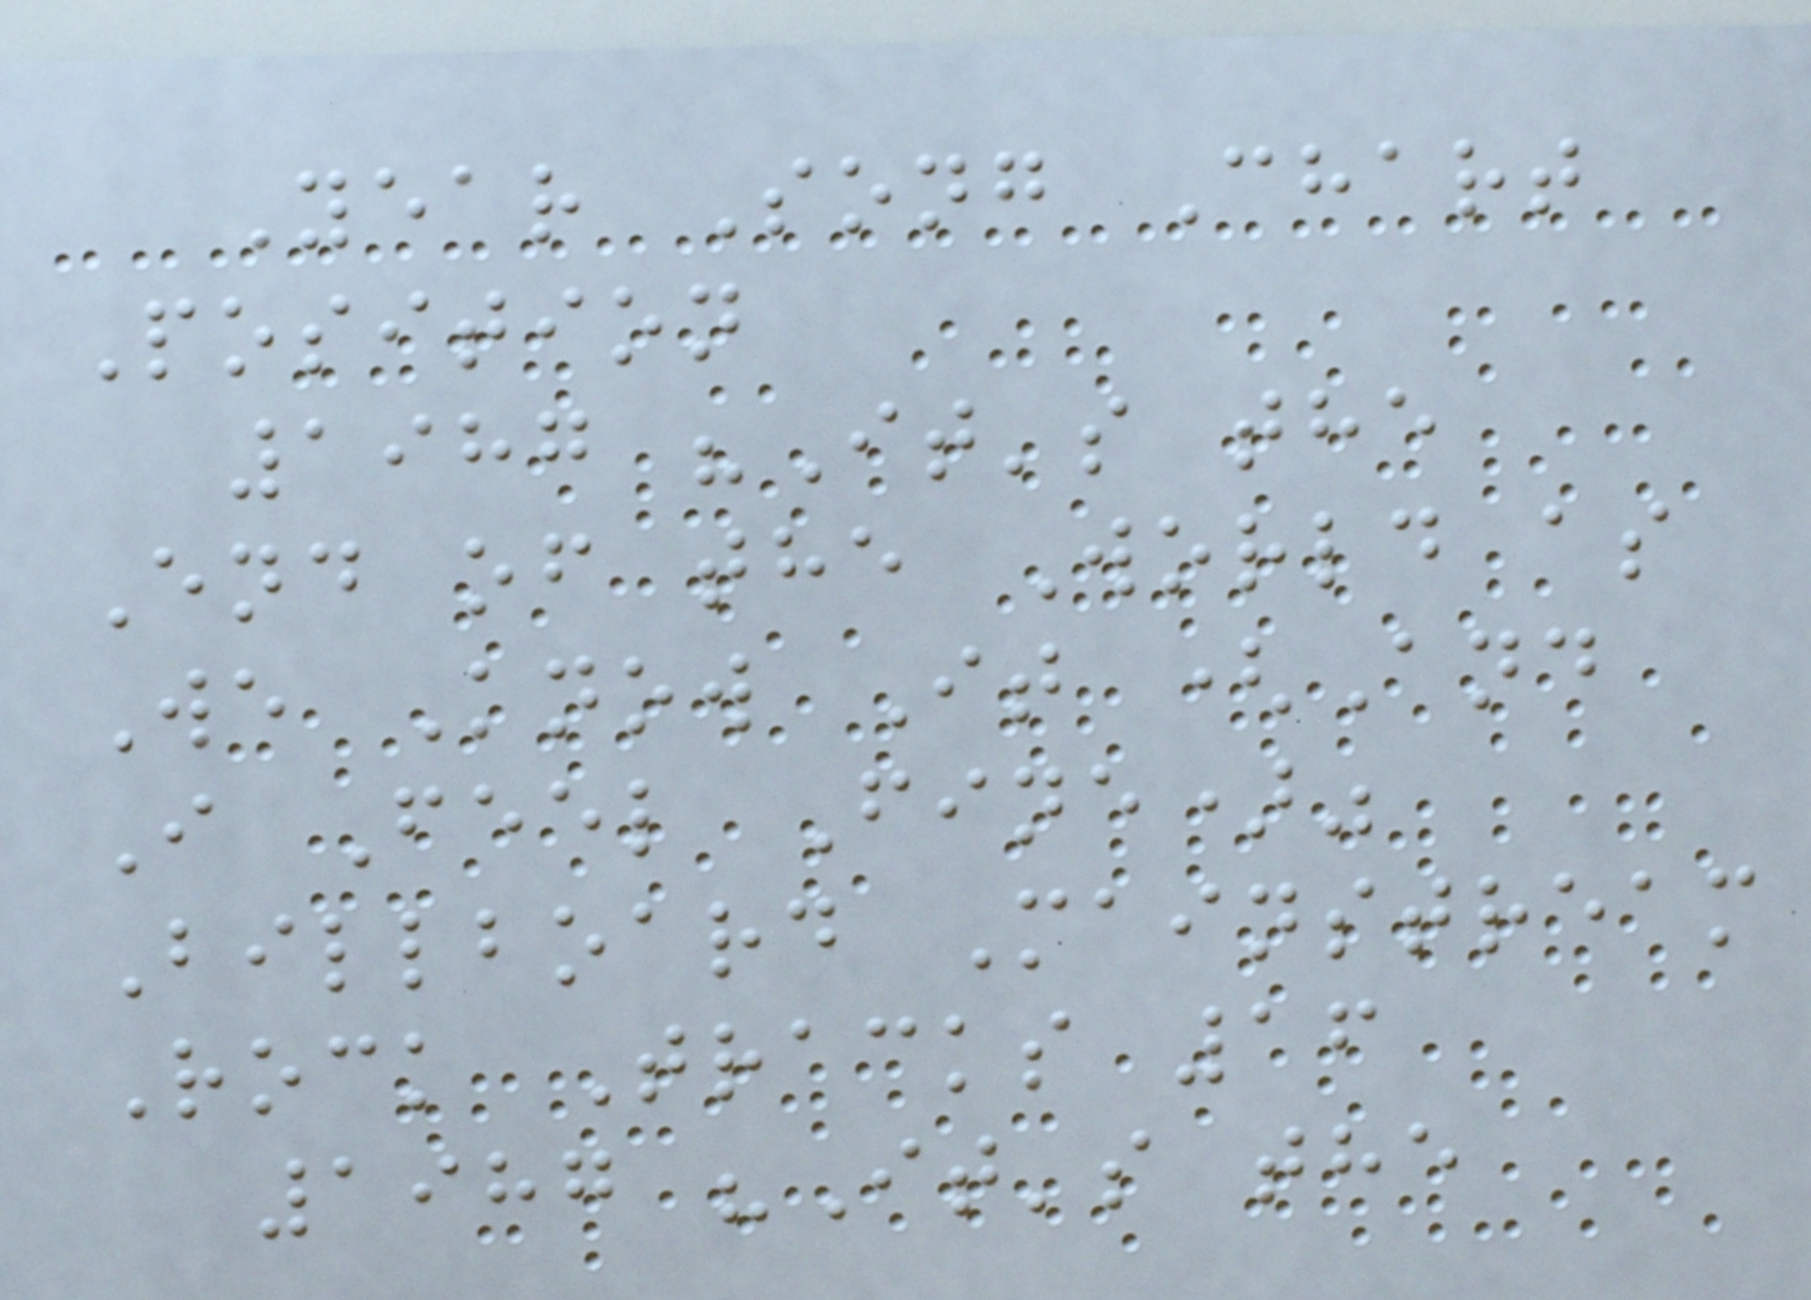Year Song Chart
Position
1987 "It's the
End of the World as
We Know It (And
I Feel Fine)"
Billboard Mainstream
Rock Tracks 16
1987 "It's the
